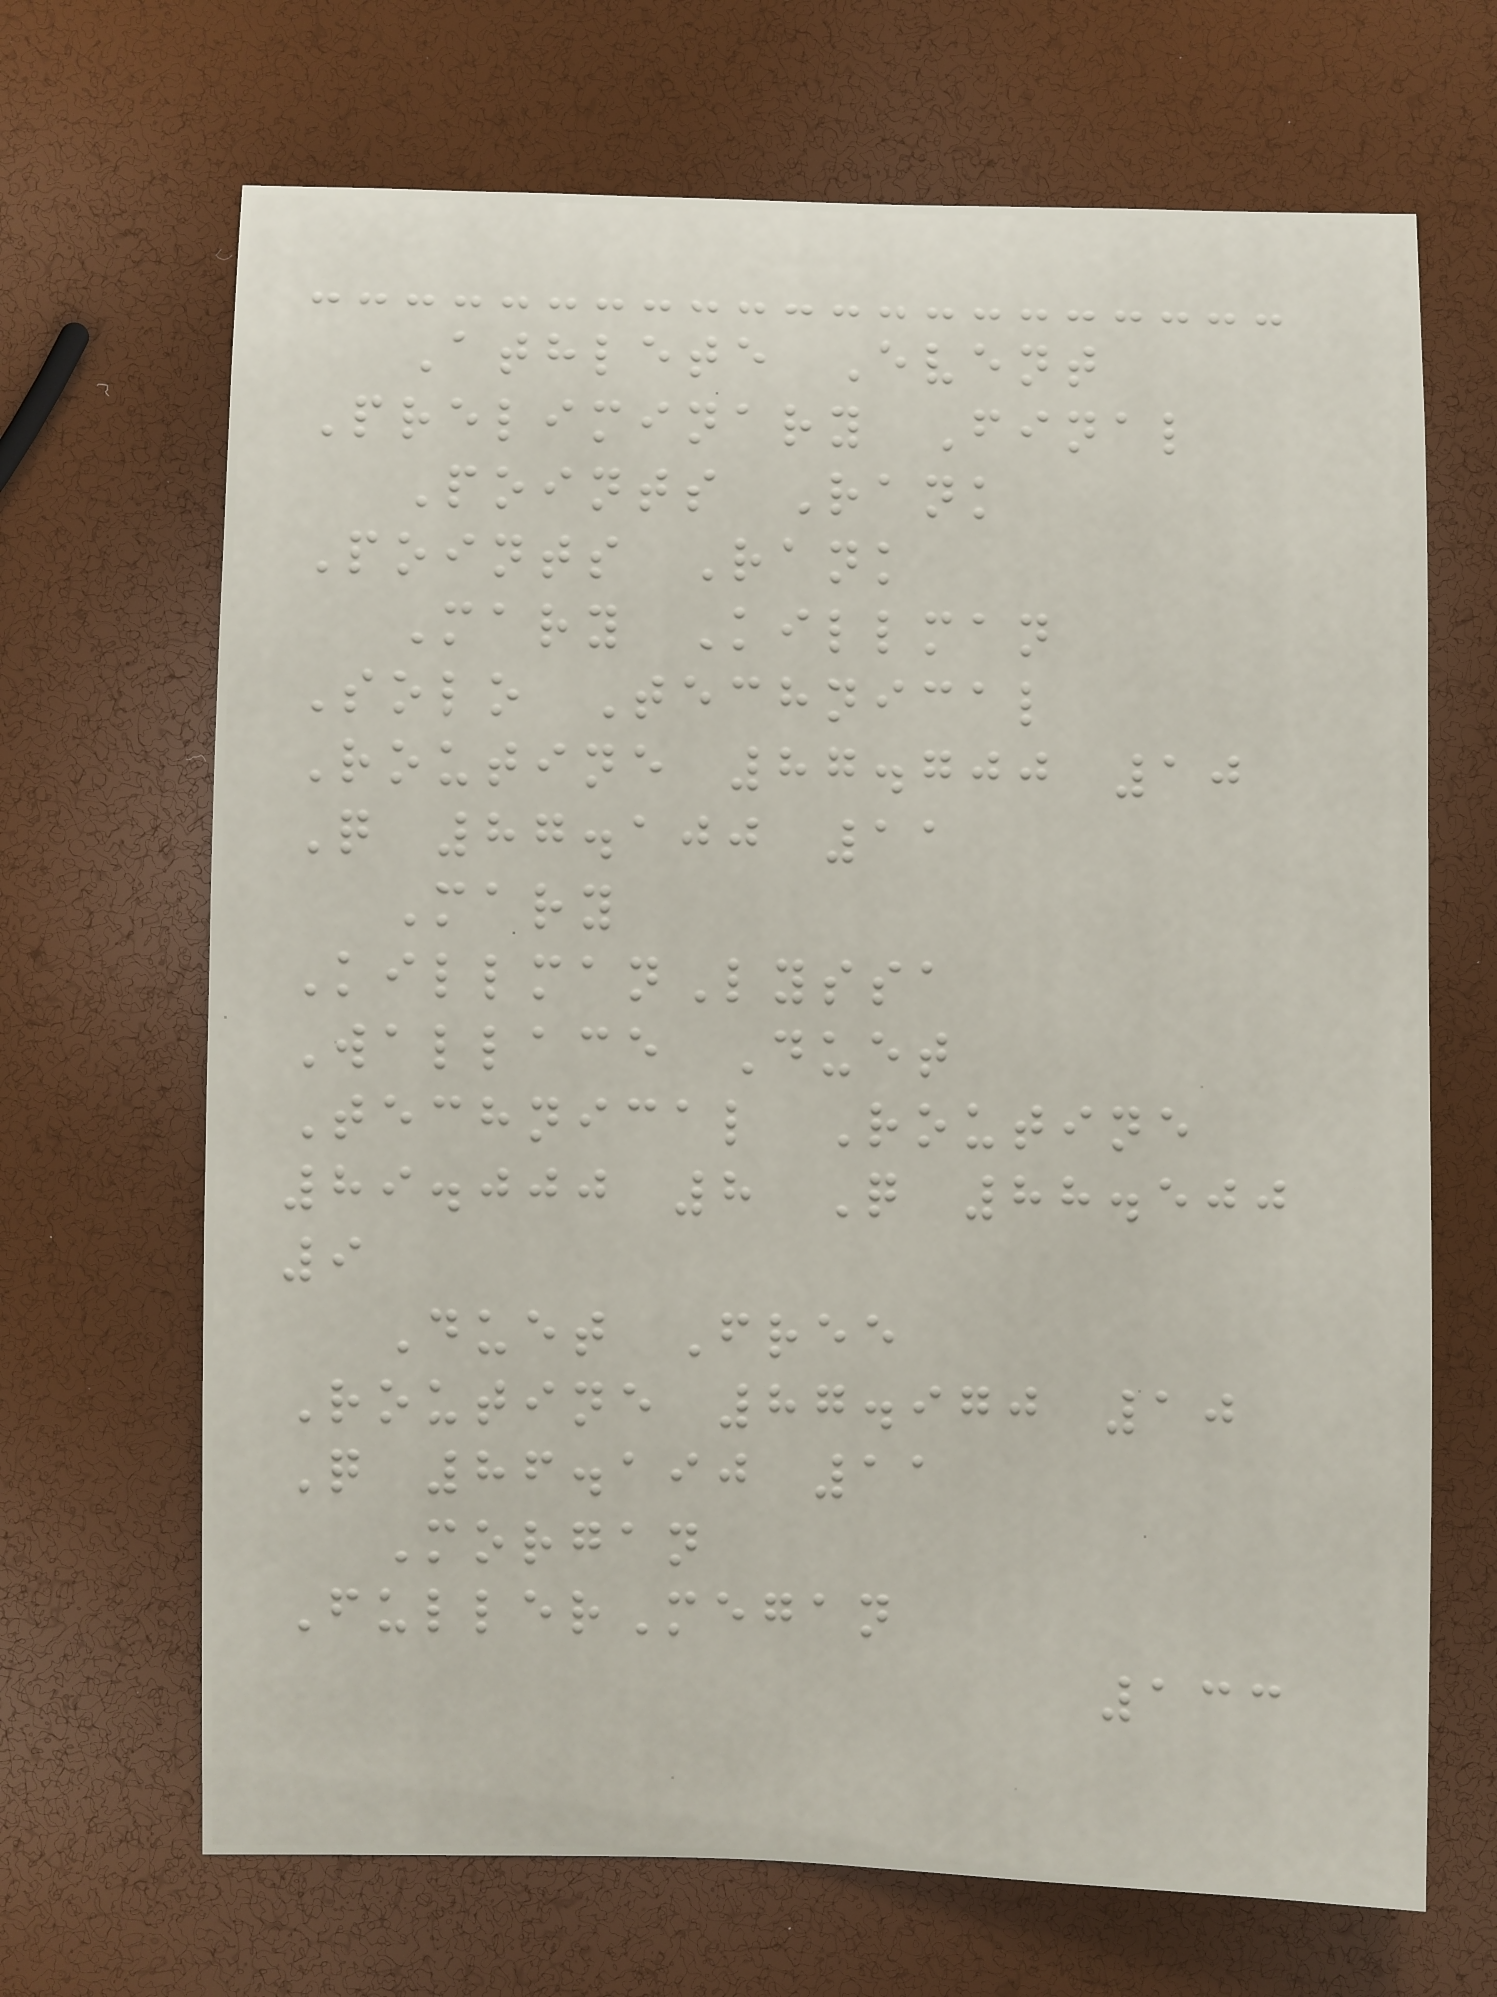Athlete Event
Preliminary Final
Points Rank
Points Rank
Mary Killman
Solo Technical
Routine 87.700 10
Q 87.100 11
Mary
KillmanLyssa
Wallace Duet
Technical Routine
89.000 8 Q 88.500
9
Duet Free
Routine 87.970 10
Q 86.190 11
Morgan
FullerMegan
133
